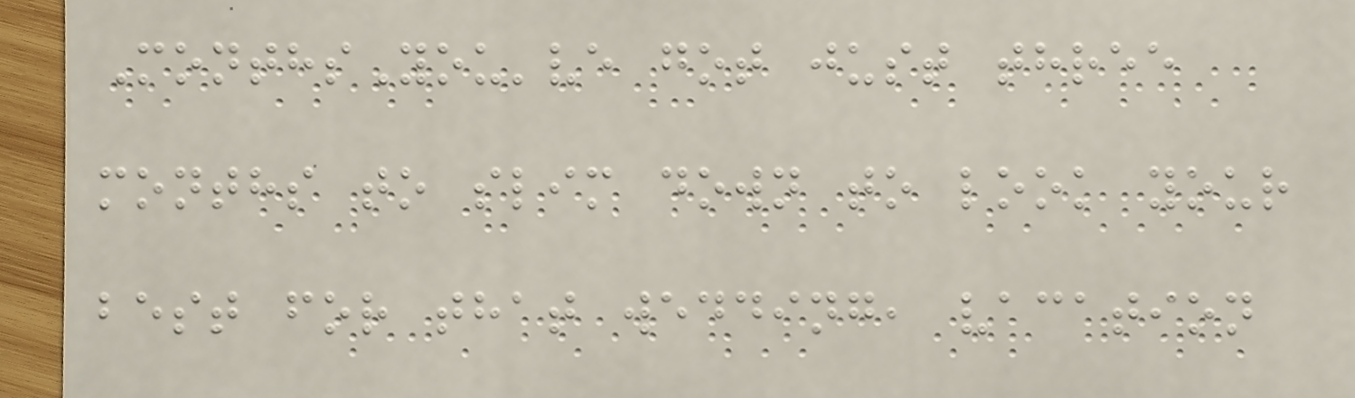MonthsYou've got just three
months to slim down to look your
best for that wedding, vacation
